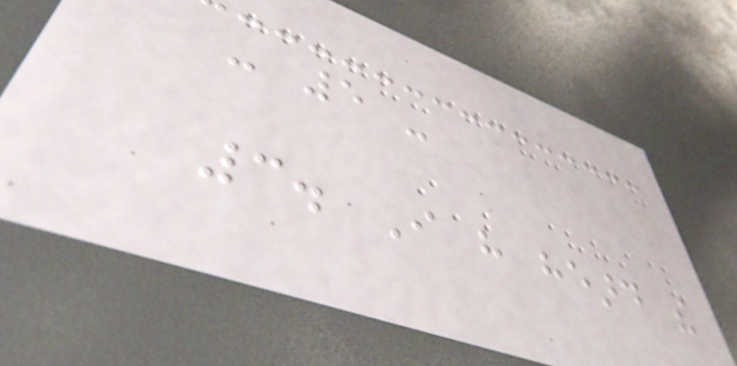- 5 -
3. I have heard the
